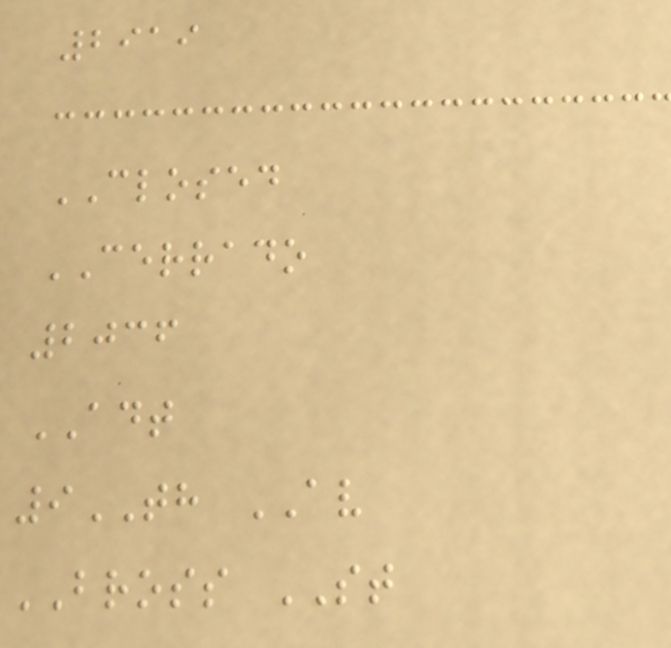2919
CLOSED
CERRADO
2036
ADT
9TH AV
BROSS ST
